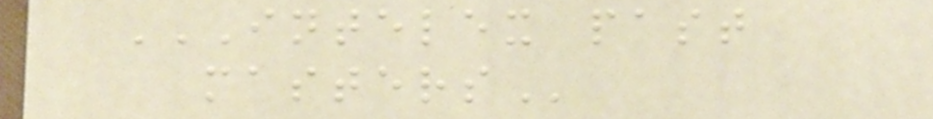INTELEX PAST
MASTERS
